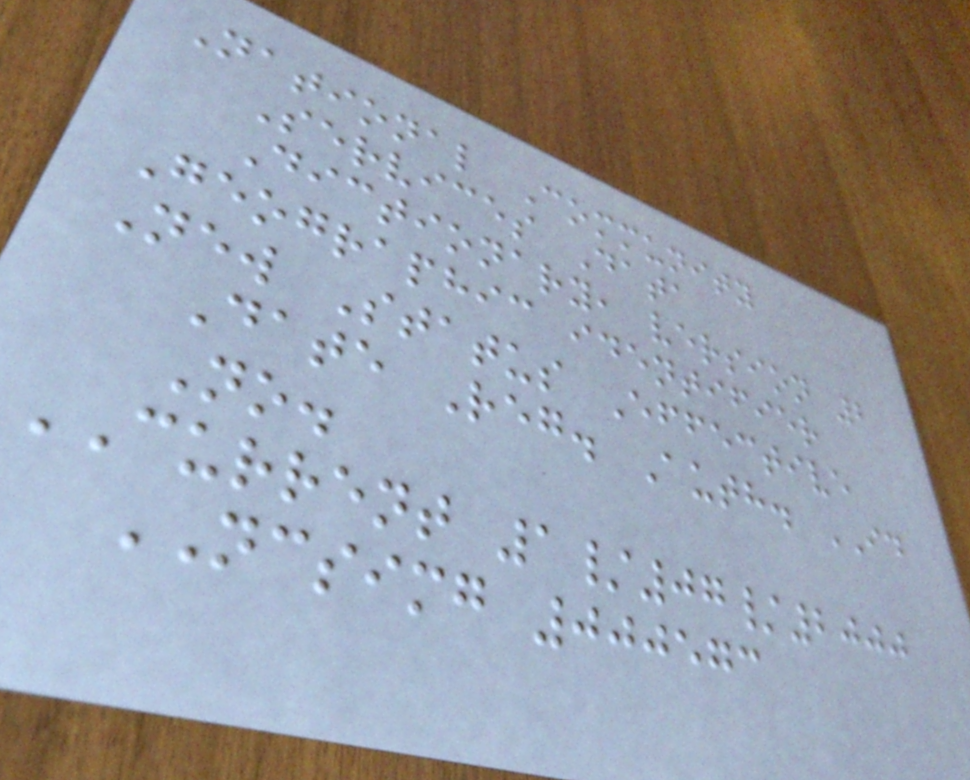National Community
Services Data
Dictionary, version 2
Geographic identifier
New Status Effective
Date Reg. Auth. ID
No.
CURRENT 1/07/2000
NCSIMG 000573
